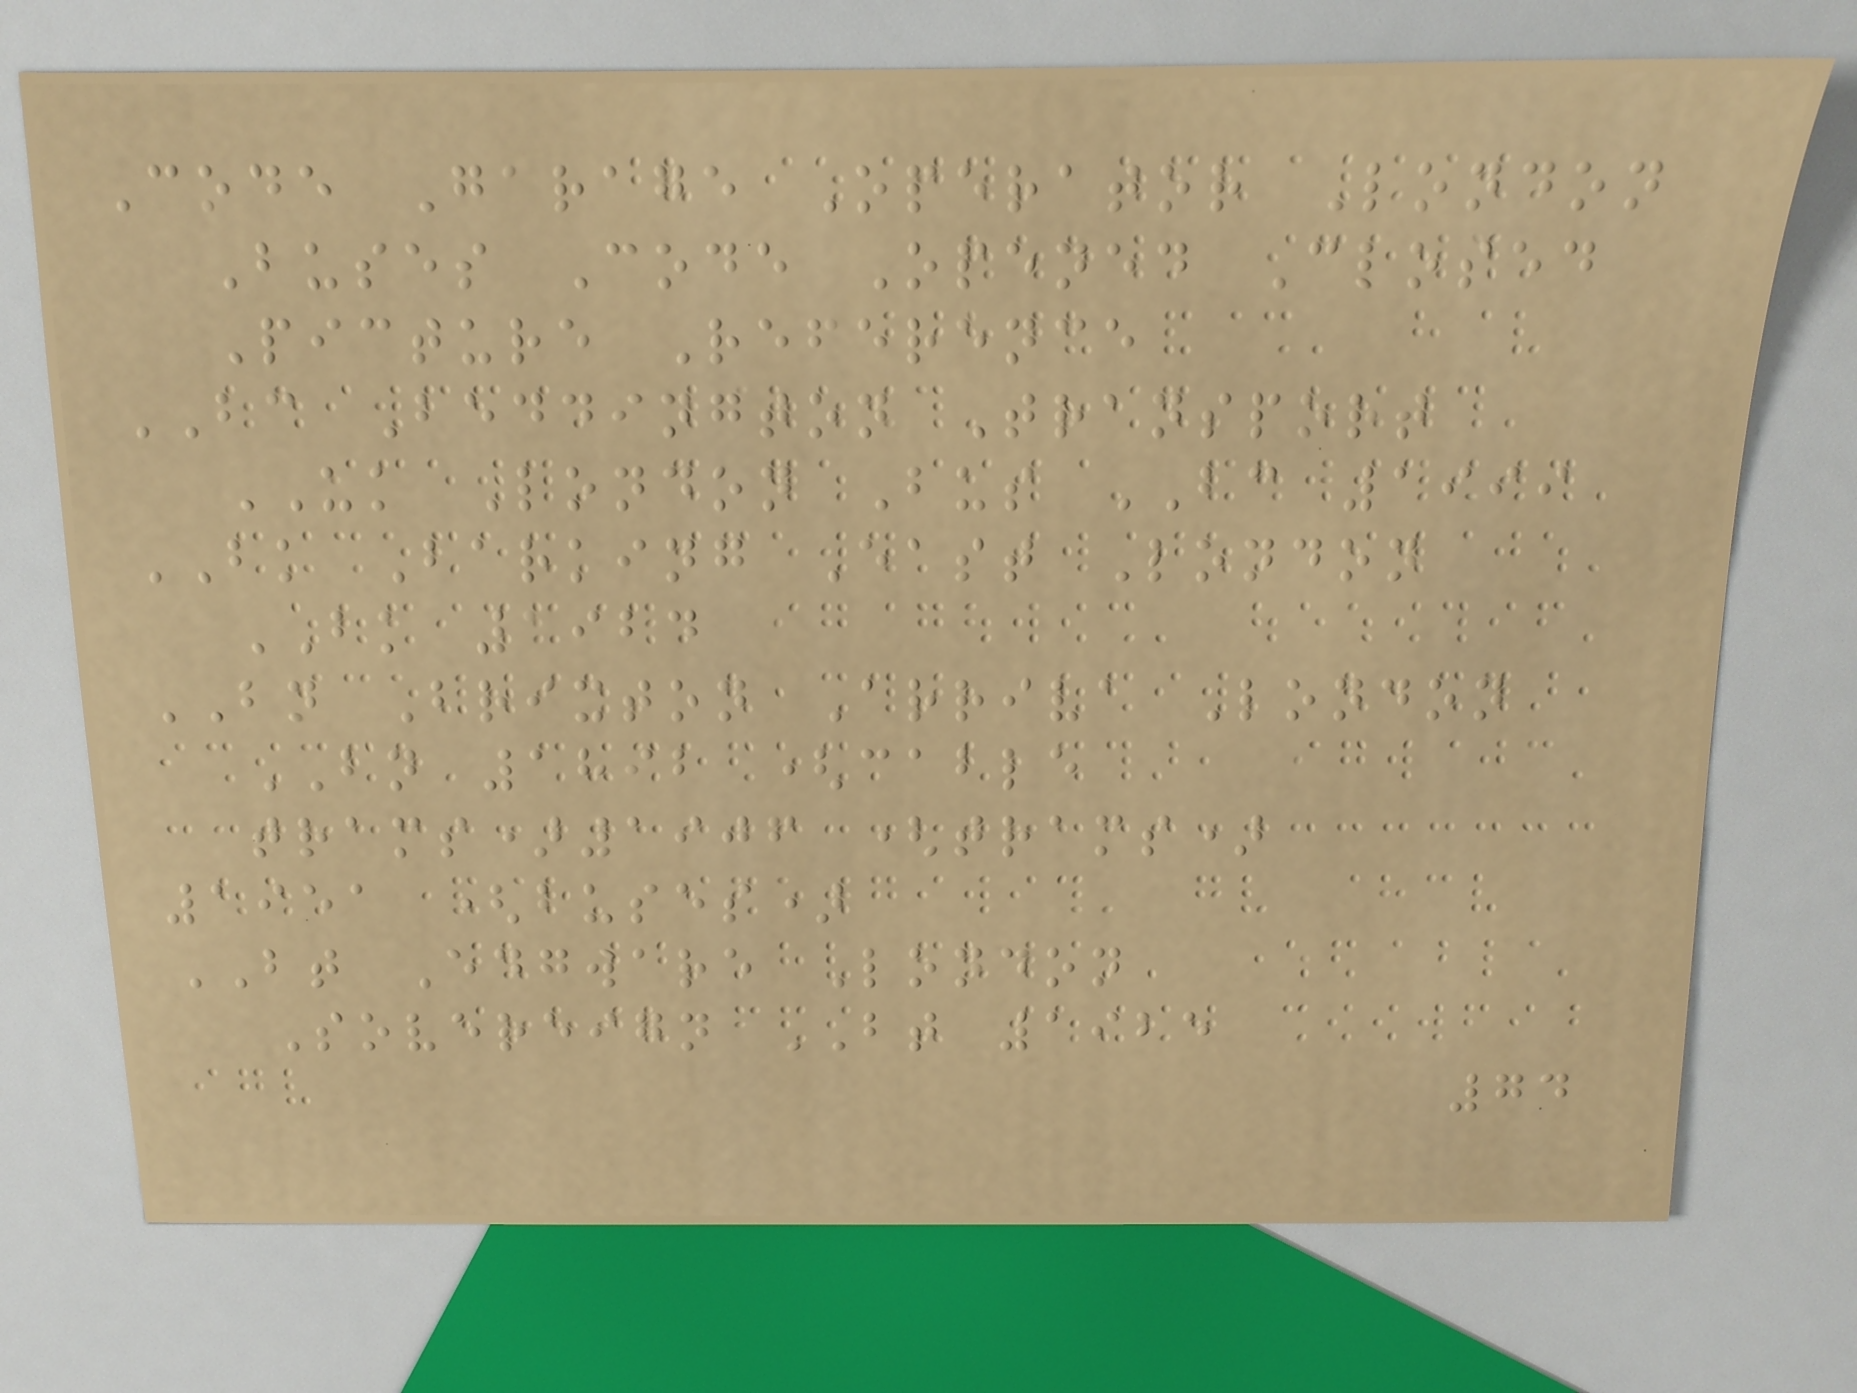Code Garage Operator London
Buses Code Opened Closed
Picture Reference
BC Beddington Transport
UK London Bus BC 1999
BK Barking East London
BK 1924
BN Brixton Arriva London
BN 1892 (cable
trams)1906 (trams)
1951 (buses)
BT Edgware London
Sovereign BT 1925
74
